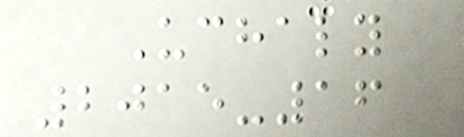Uchaly
2015-16
